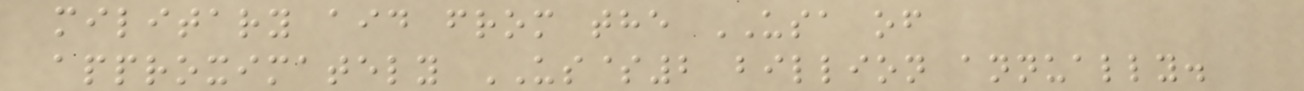military aid from the USA of
approximately US$2 billion annually.
